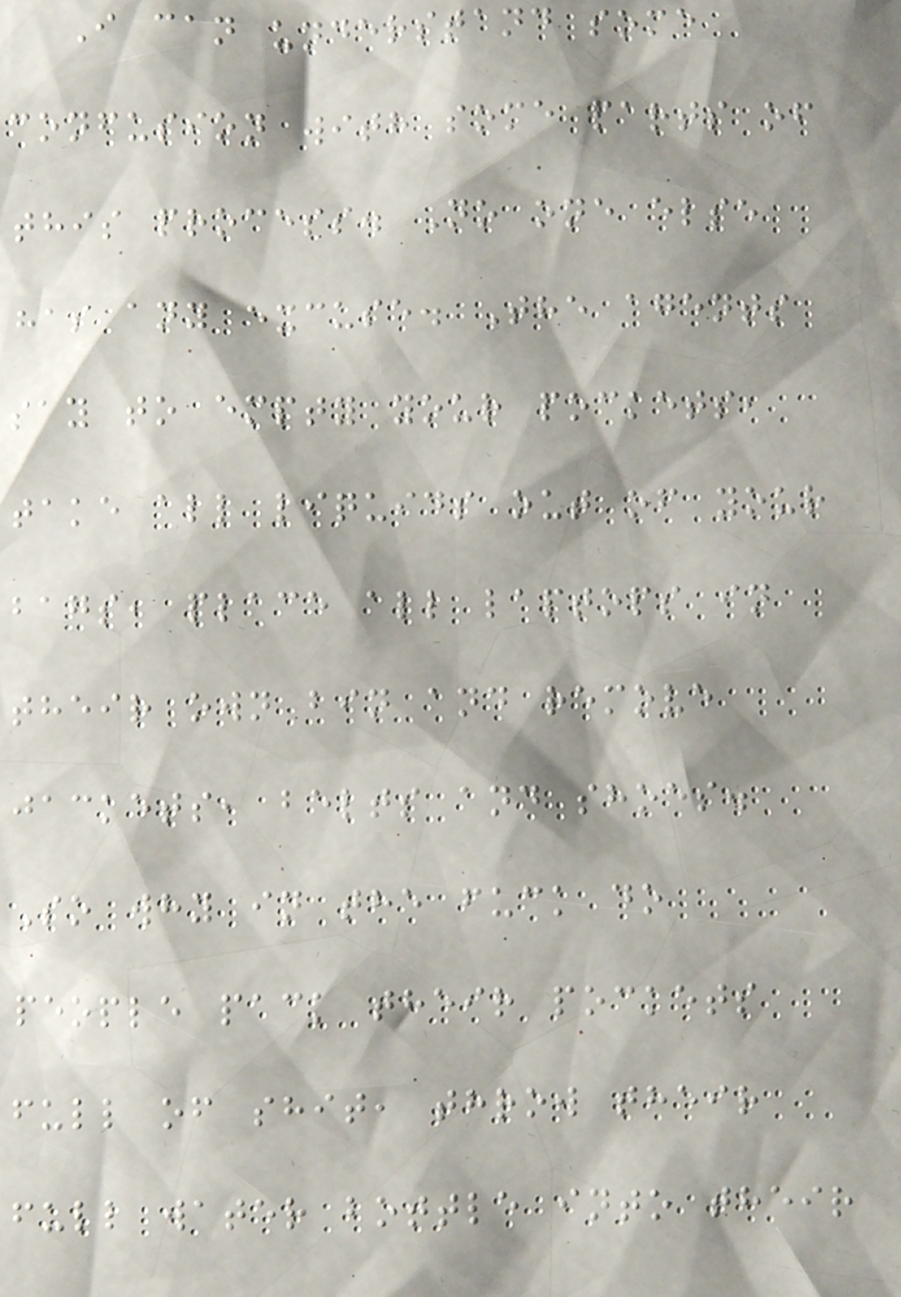I can understand some
confusion with some parts of
this process. No one else
has any excuse. The agents
say to empty your pockets,
take all liquids out of your
bags, place all laptops in
their own bin and remove
jackets, belts and shoes.
So why in the fuck do
people pack their pockets
full of shit, throw their
full water bottle into their
